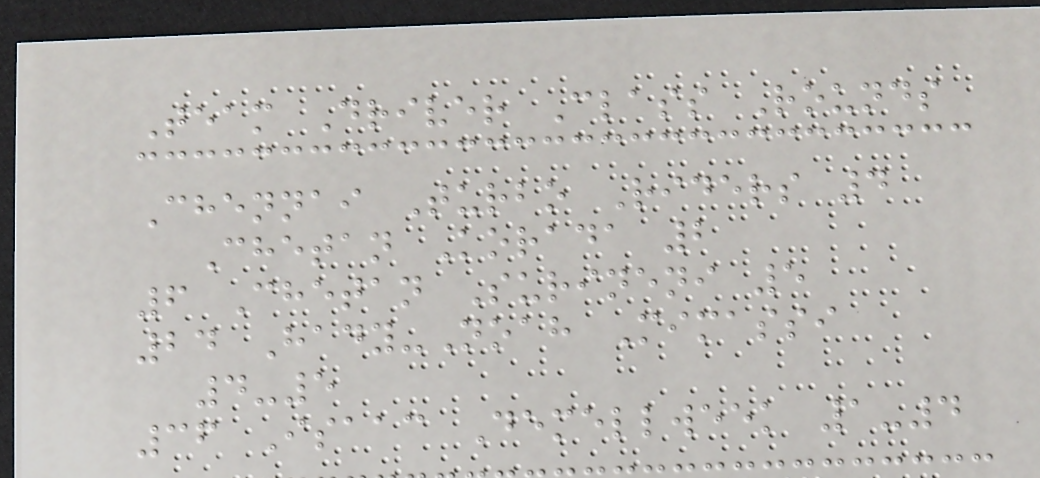Team Driver Class Rounds
Chennai Turbo Riders 4
Chetan Korada 2
6 Chetan Surineni 5
24 Hady-Noah Mimassi
4-5
36 Isaac Demellweek 1-4
